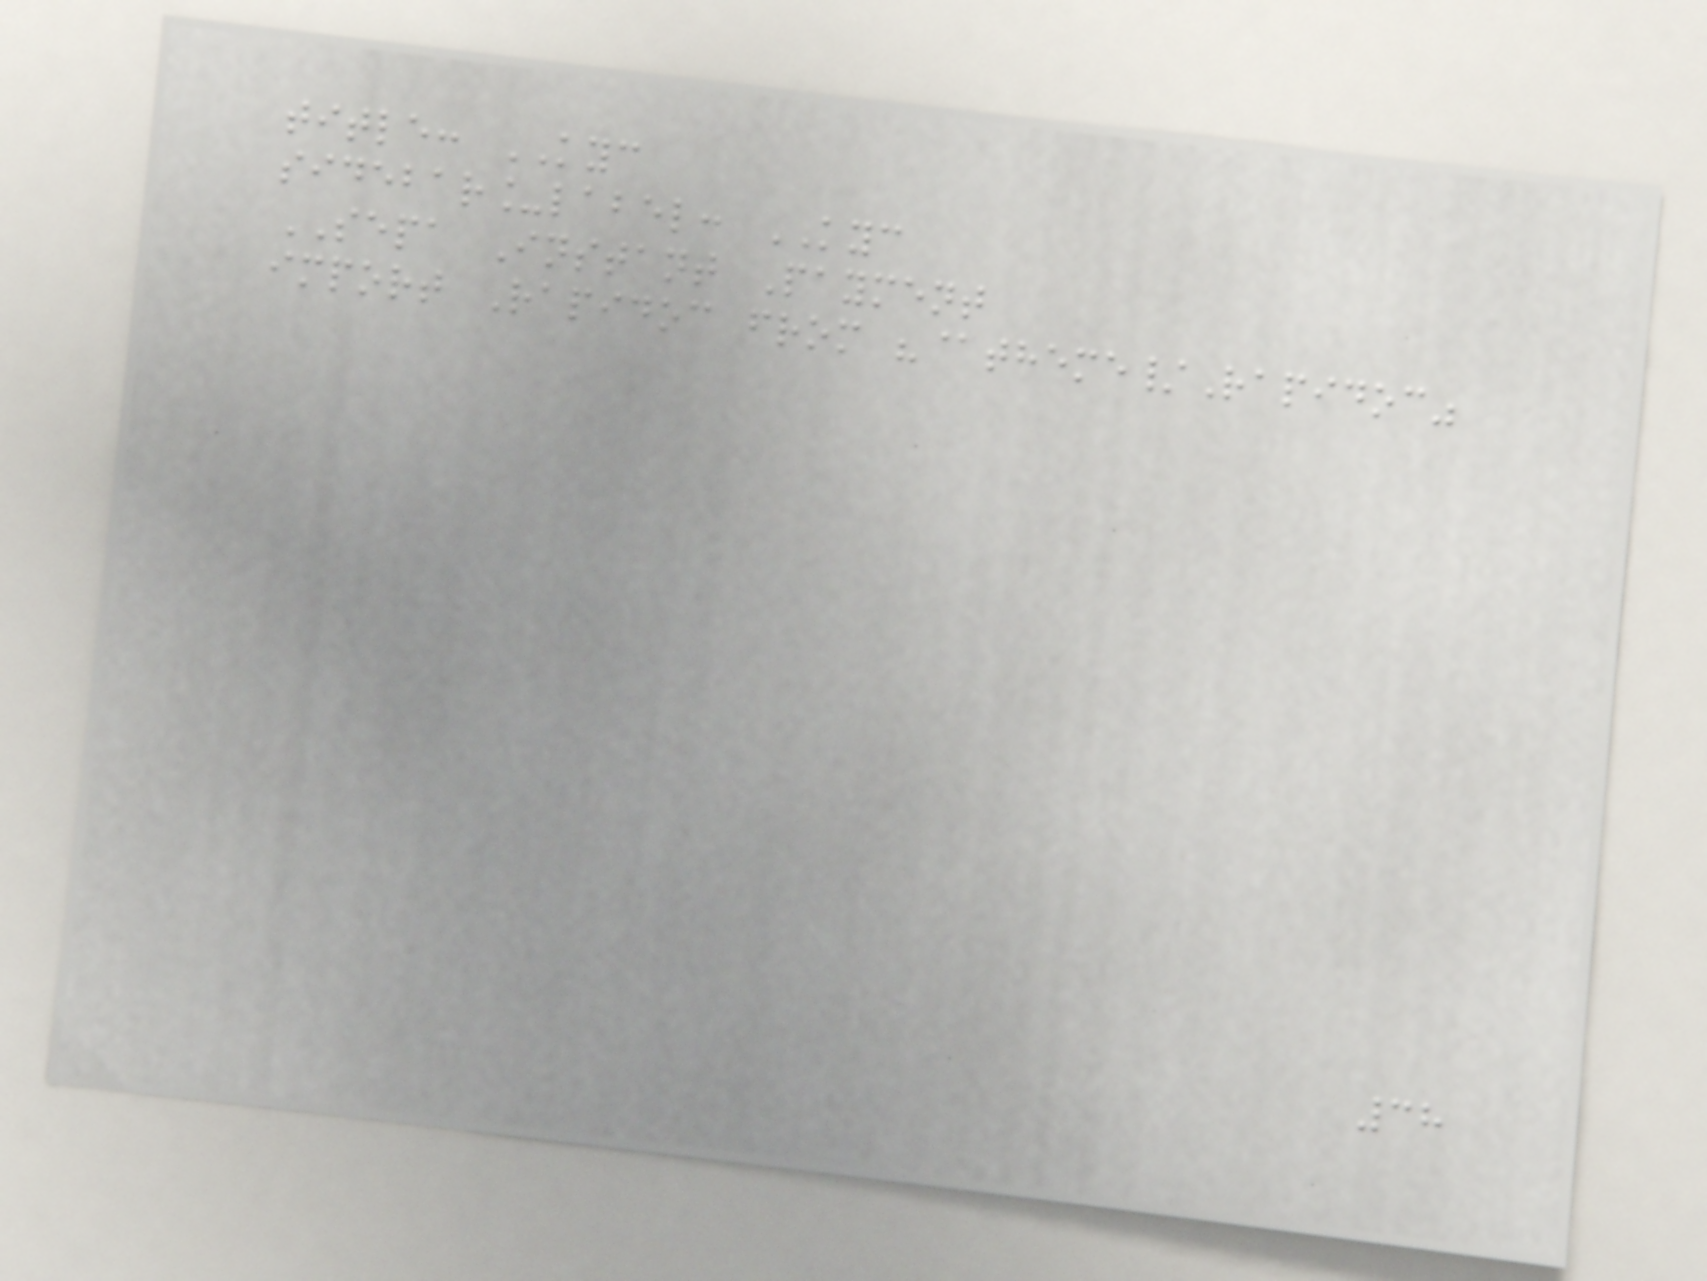title: KYC
sidebar_label: KYC
SEPA Instant Payment
import Rapidoc from "@theme/Rapidoc"
38
